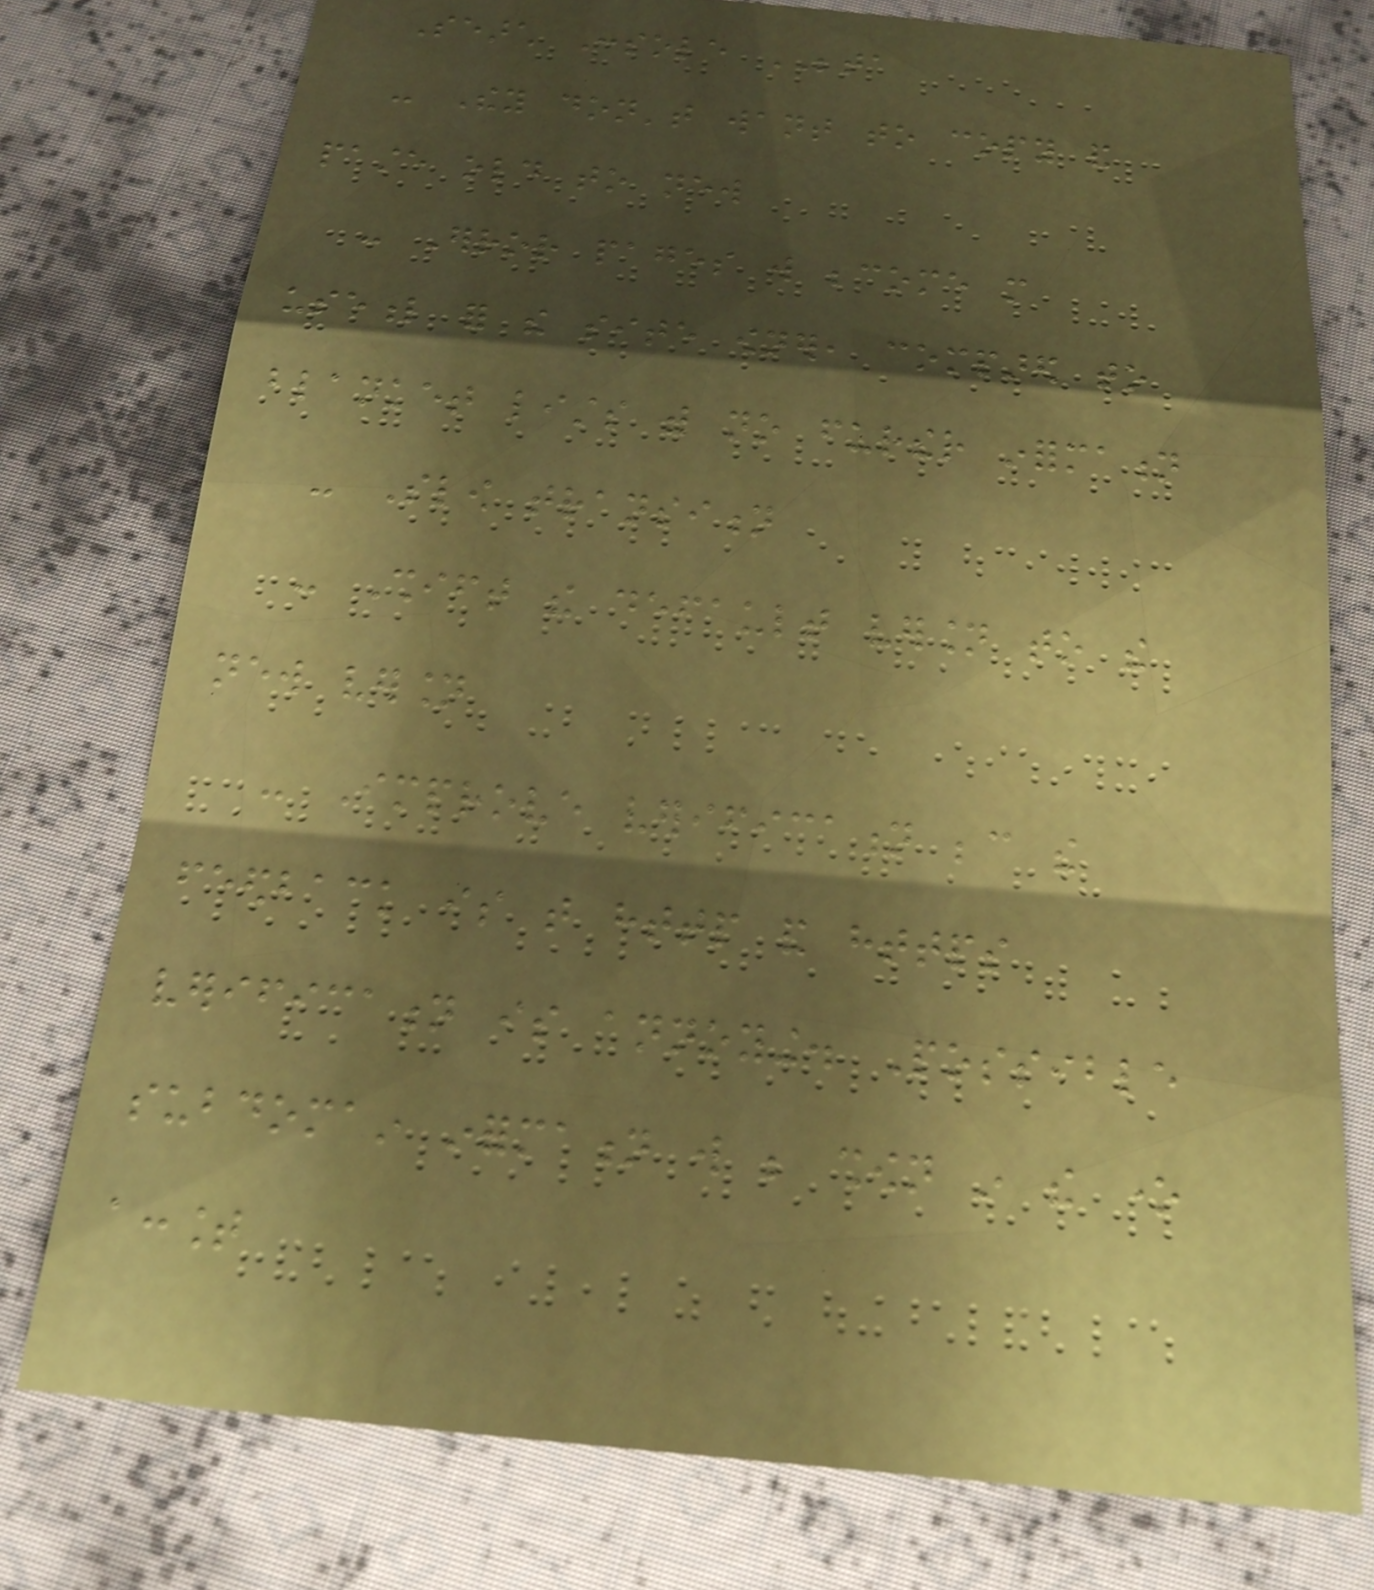Search Console BETA
- They don't want to copy and
paste old to new
- Error pages will become more
useful for the site owner, compared to
blanket lists with no further information
- Slow transition
- Shift the default version to the
new version
- Improve verification because the
feedback is that http and https
verification is annoying. Possible
subdomain information will be shown in the one
account
